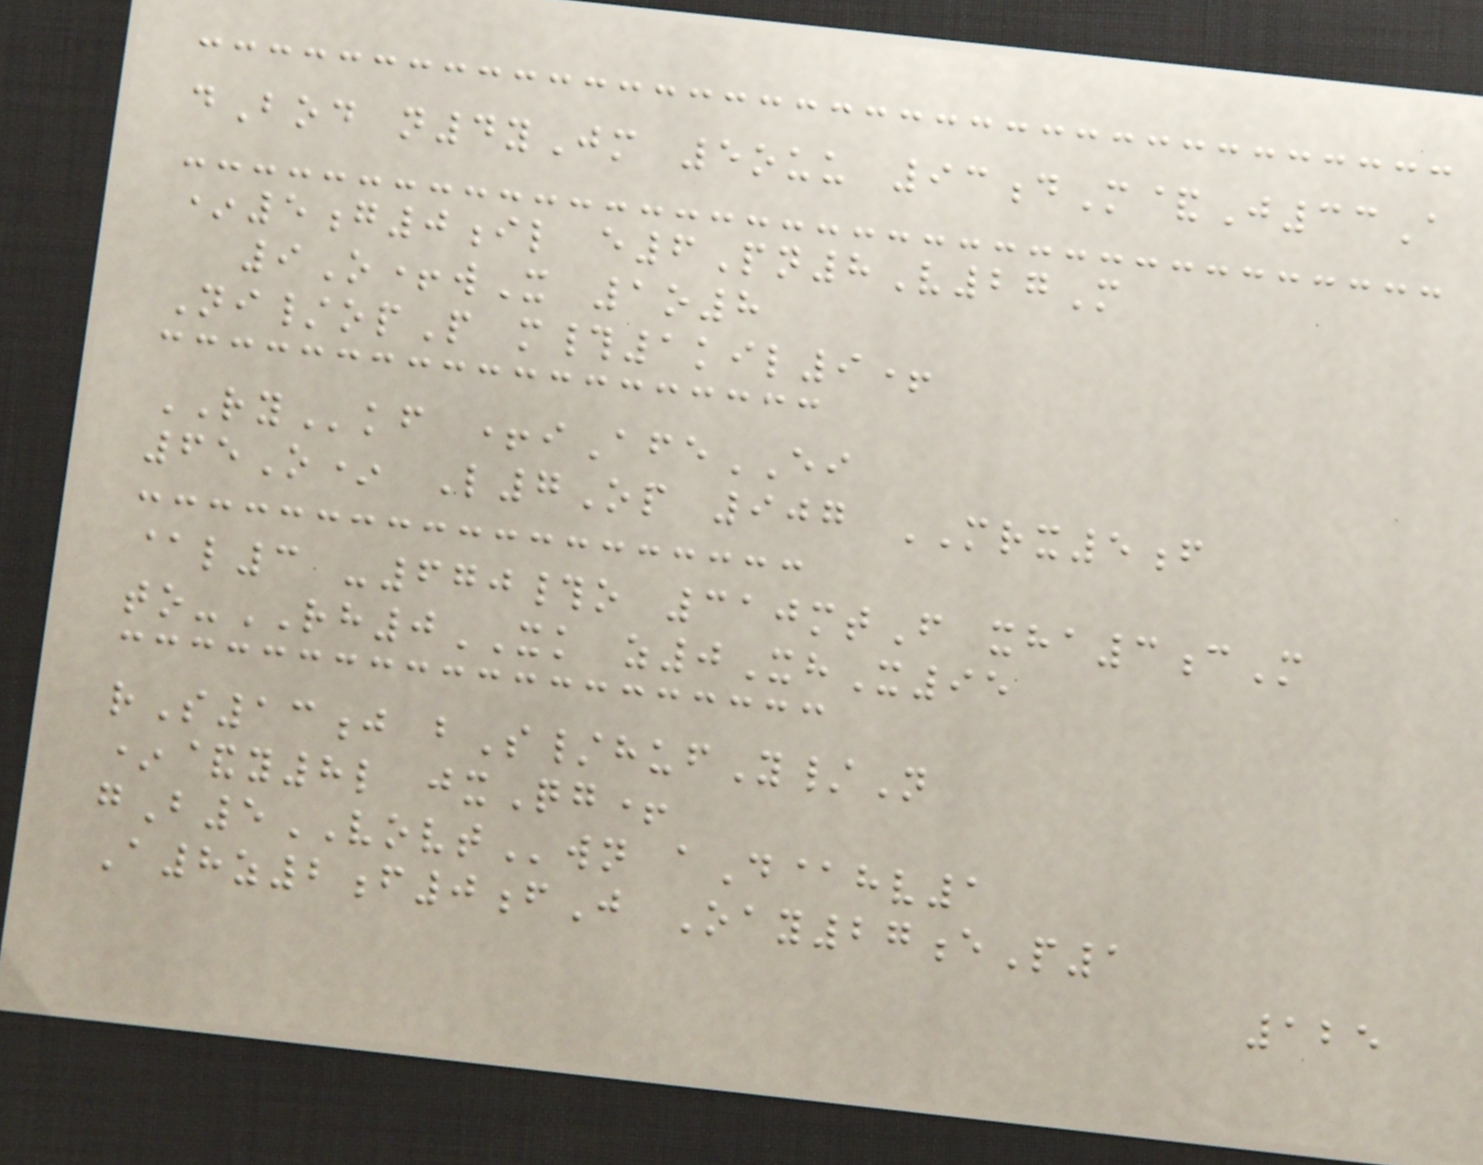dBod n4yJm 5ouu 93dM&J33A
*5g0il e6Pn8V27M
9O+wX 1o8
Ni/opP m#1kil9+
RYkf +iAfeEI
65O* L7Op 907 MRX5f
@l3 -670#o 310mtF xha3cM
to-RH0XK z0XhX95
rS13j bS/hufY/N
*&y8l jxQg+
gB5VOVTwn aD@hv1
A8z2f0fJ Oay27eP1
125
